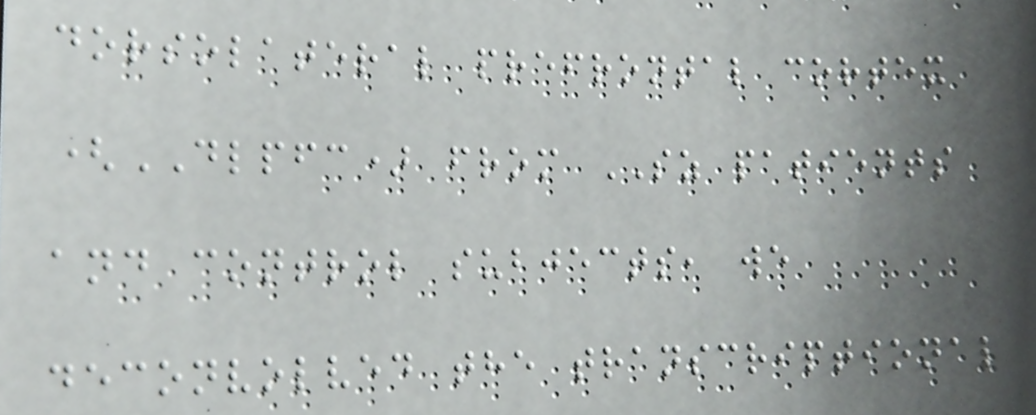dorsolateral prefrontal cortex
(DLPFC) from SZ patients
and control subjects, we
deconvolved the transcriptional
